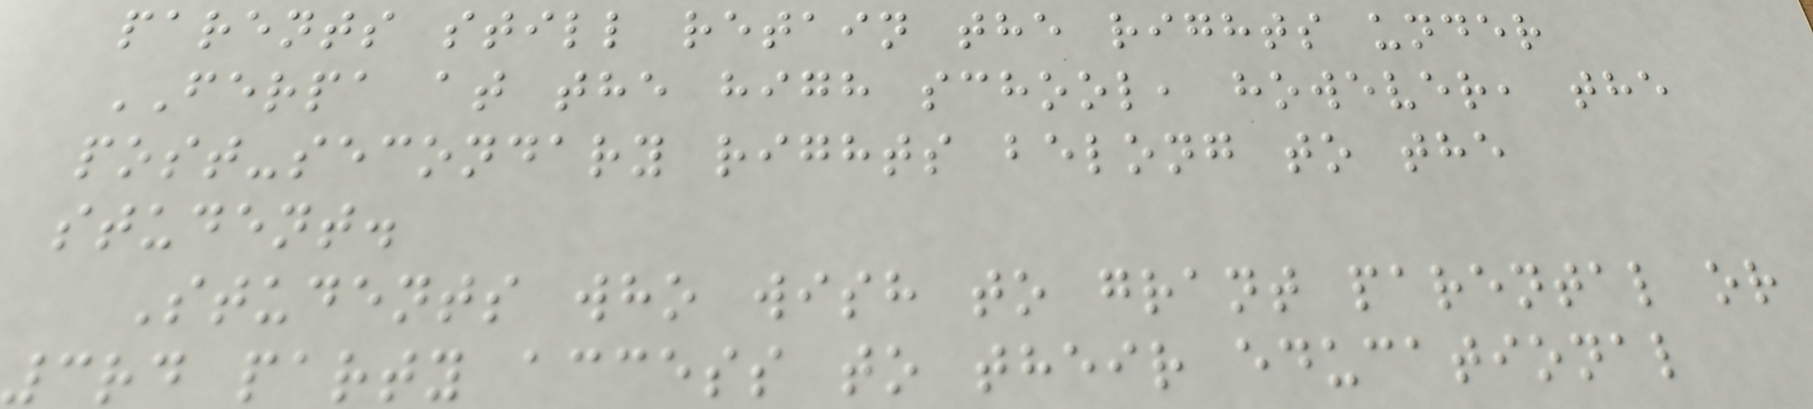parents still retain the rights under
FERPA at the high school, however, the
post-secondary rights belong to the
student.
Students who wish to grant parental or
3rd party access to their educational
